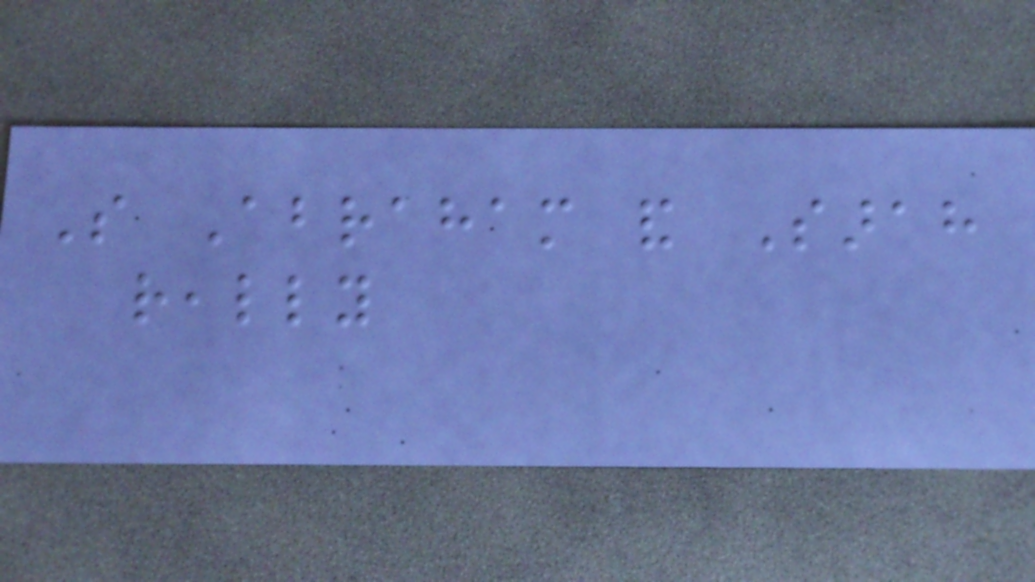So Abraham and Sarah
really
